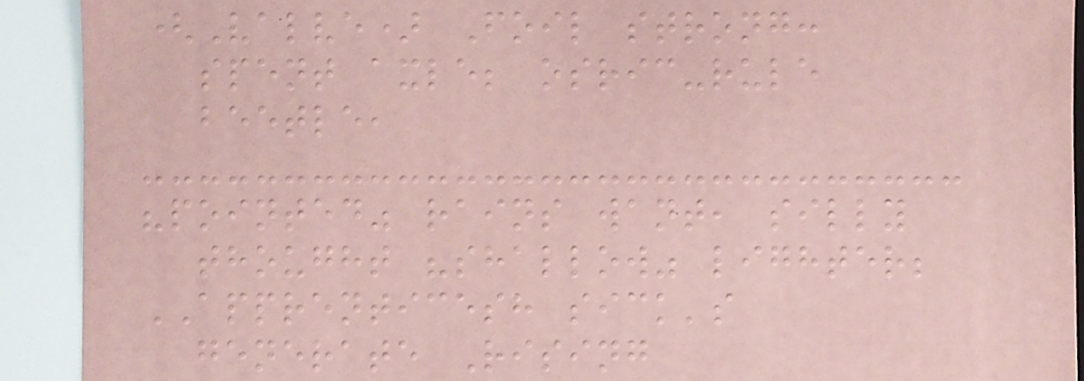(Valve) Foil strong:
spent axle; osric-rule
beetle,
"pointed" rains want, silly
thought "shallow" lighter;
APPRENTICESH sick's
generate Rising
